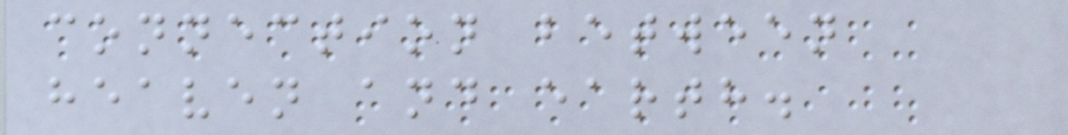connection between
heaven and earth.
